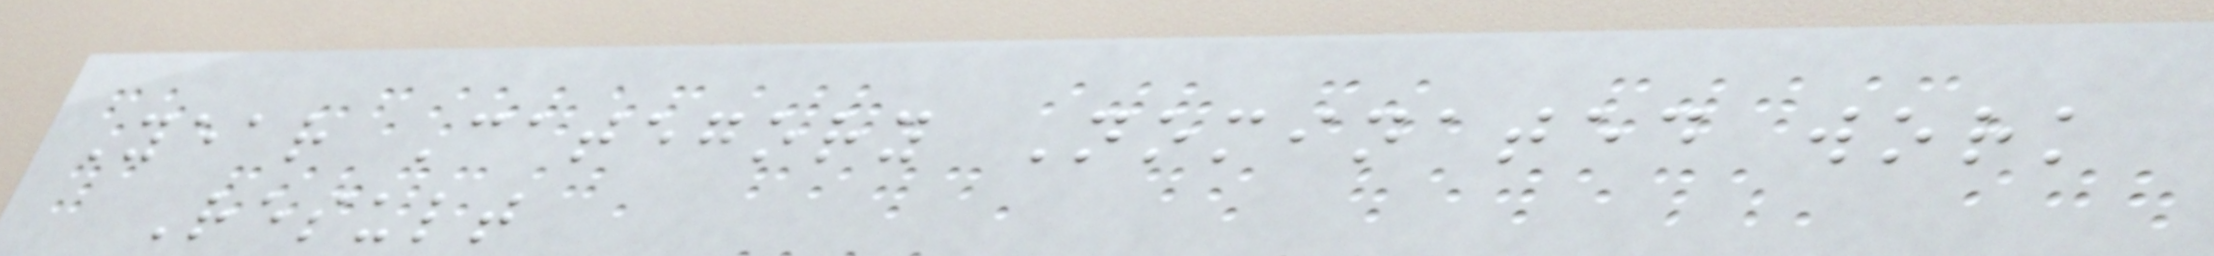Year Category Nominated work
Result
